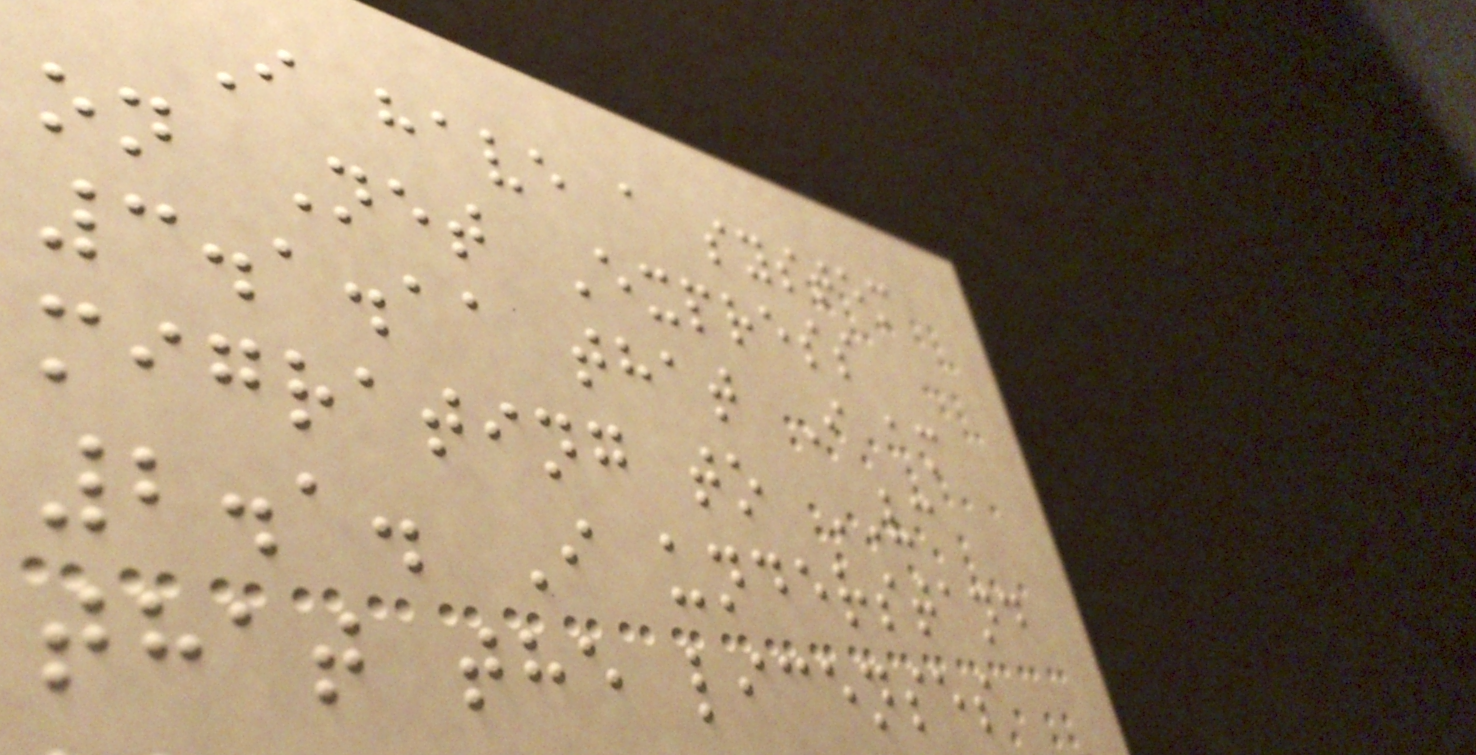I have a system
on Net Express
3.1.11 that I am
migrating to VC
2.1. I understand
that the licenses
